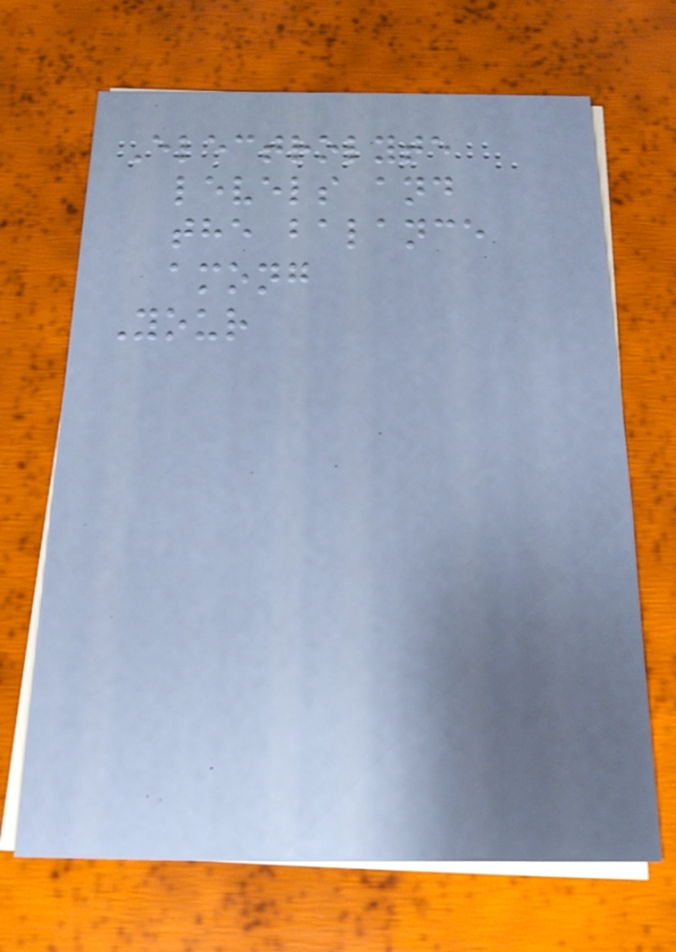Electrolyte
levels and
the balance
among
Your
